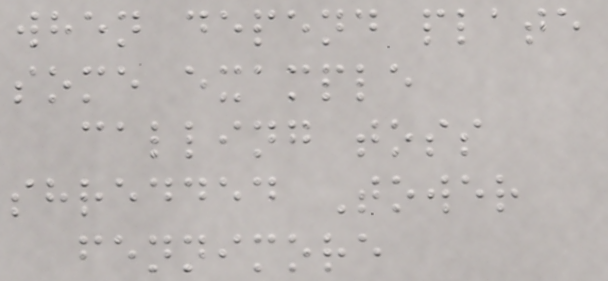when depend plate
some example
calling toss
shredded Tower
fennimore
